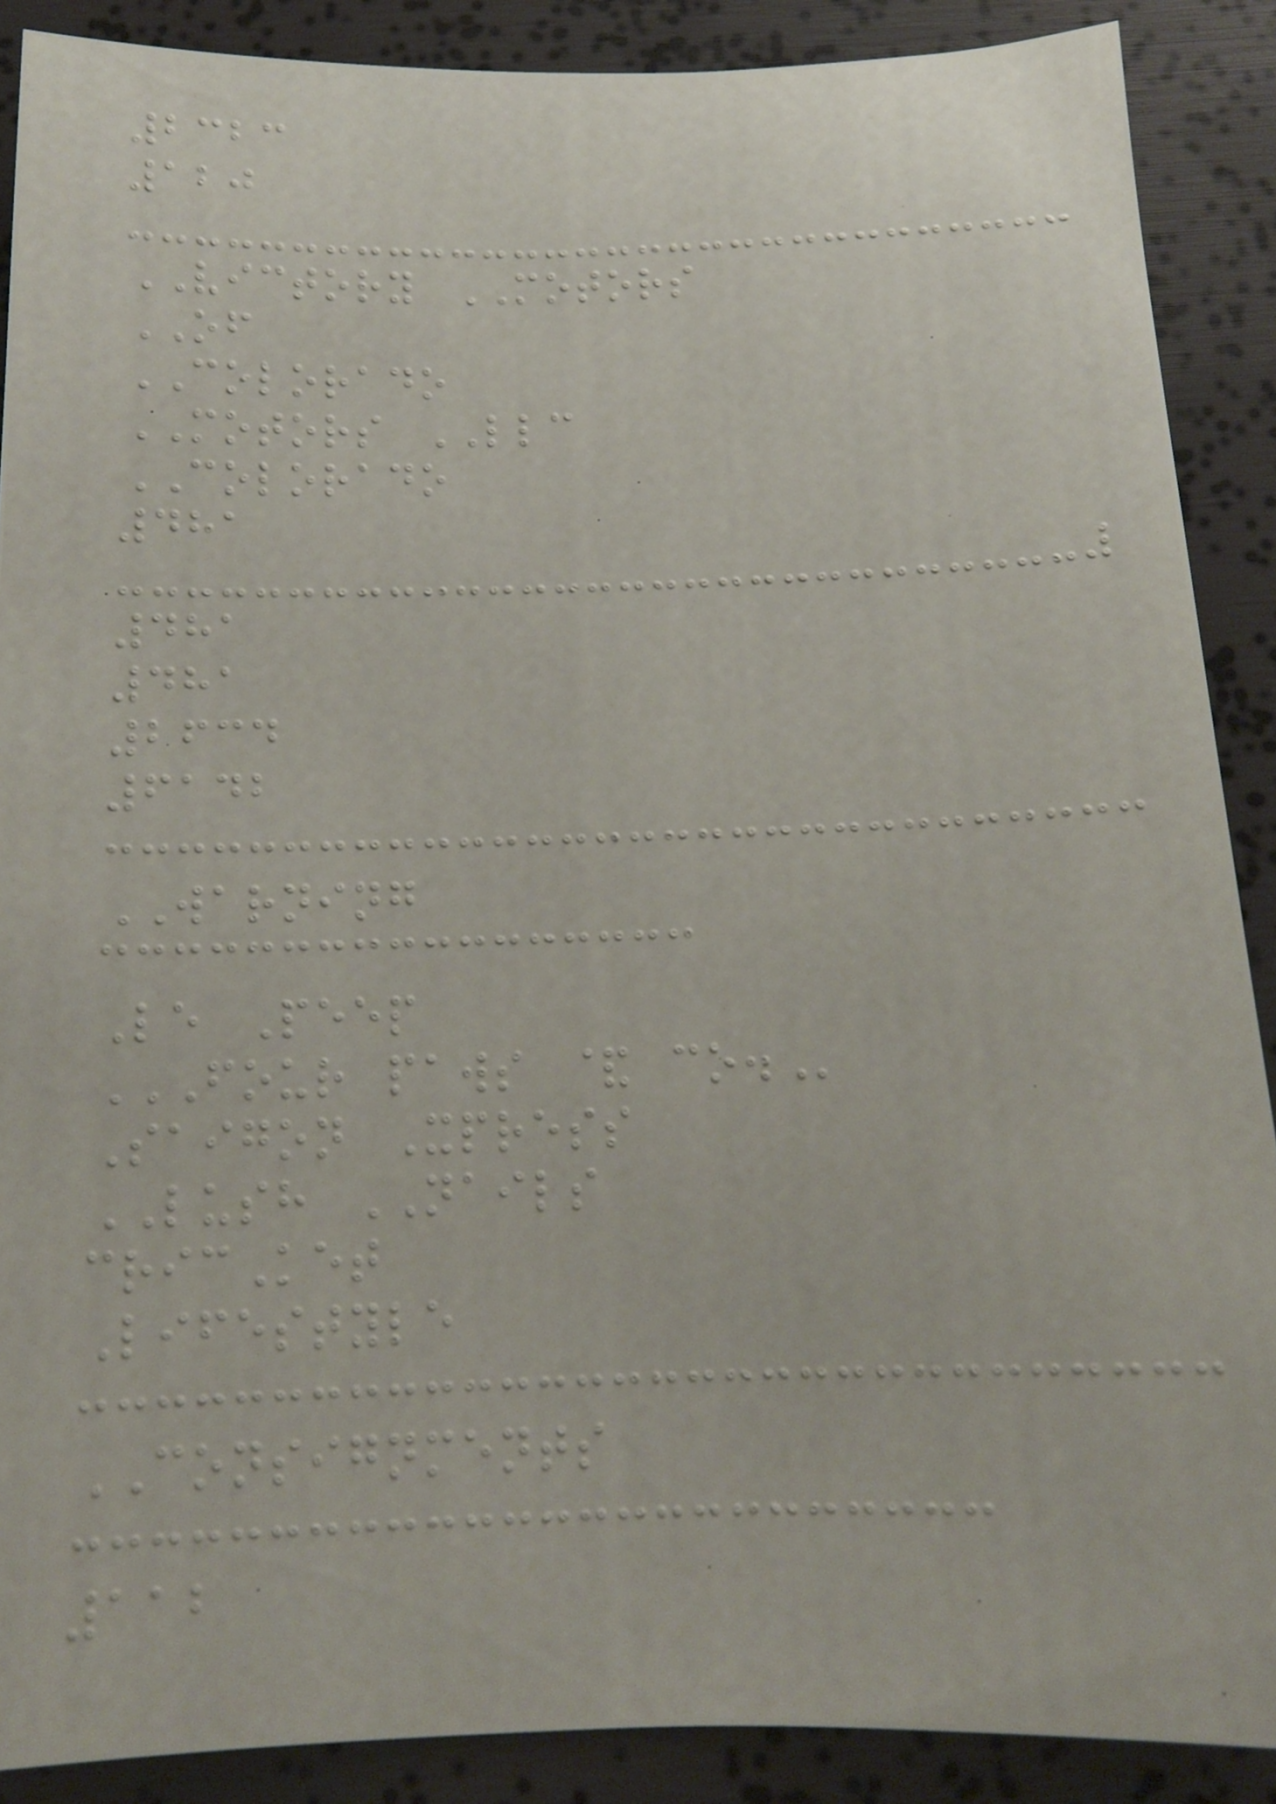2323
120
VICTORY MOTORS
OF
COLORADO
MOTORS LLC
COLORADO
481
481
481
2634
6142
WARNING
Le Peep
FOUR PAWS & CO.
Saigon Xpress
LUSH NAILS
cricKet
Lifestyle
CONSIGNMENTS
112
